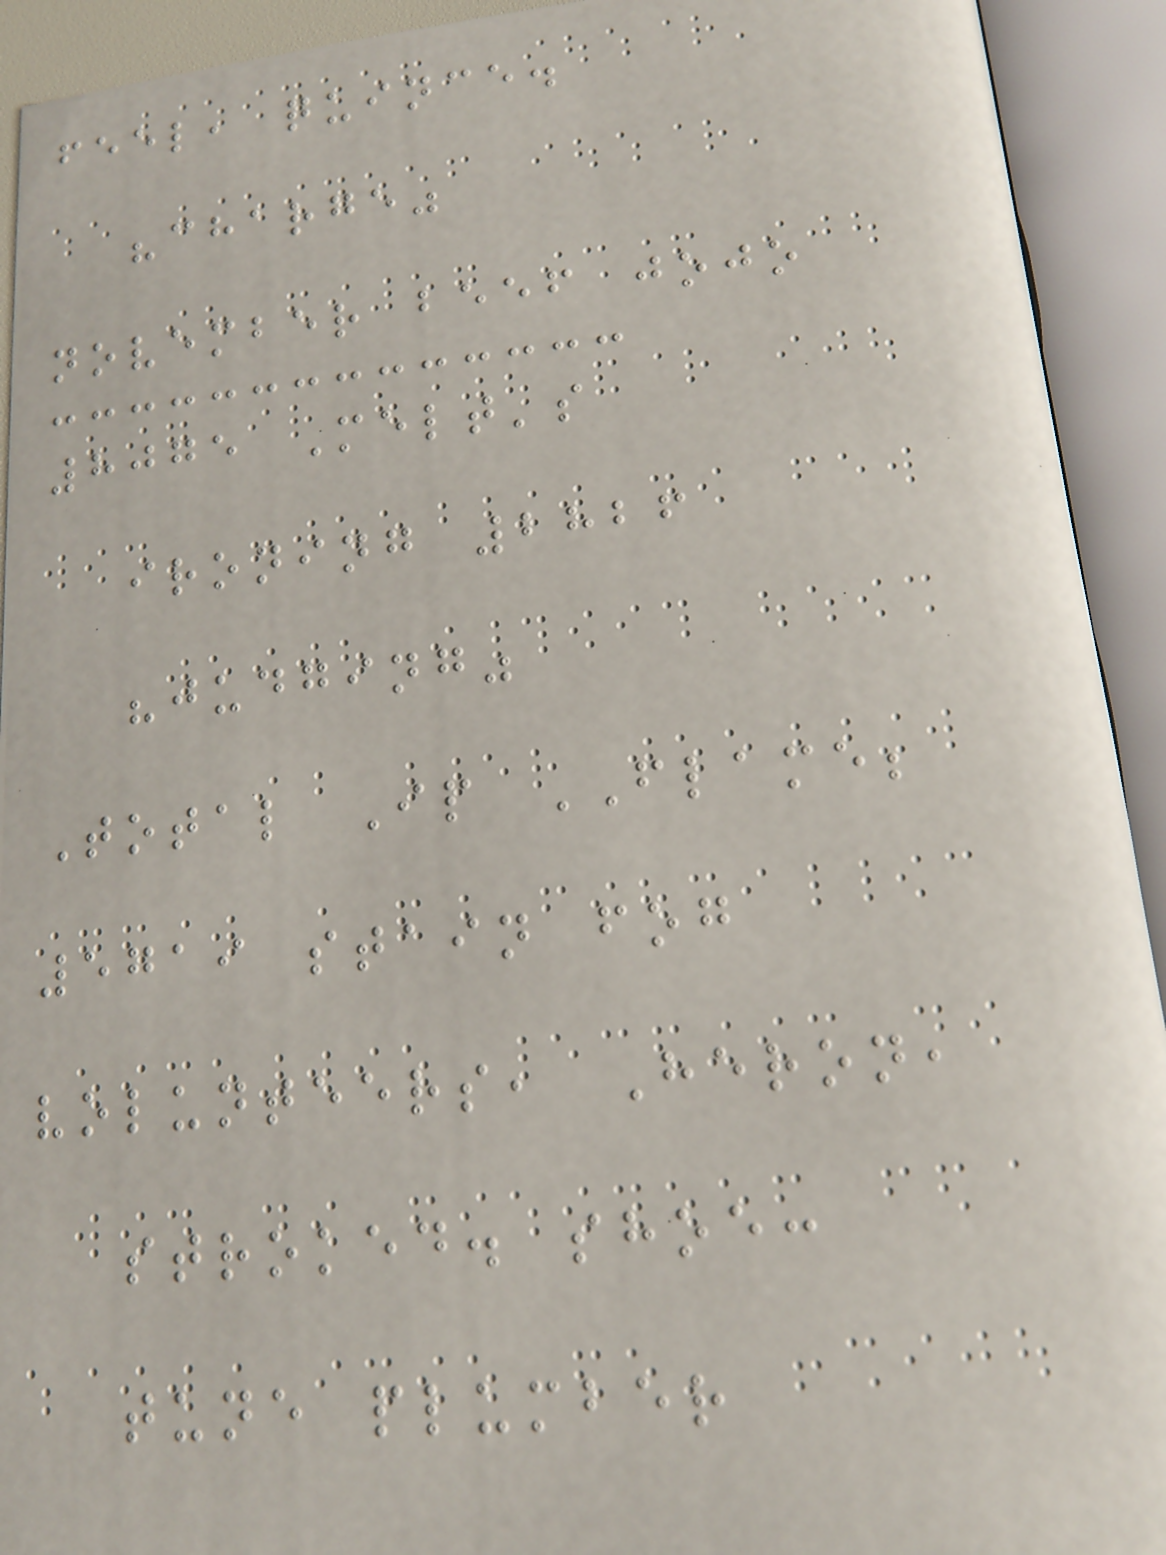feel, quince.
"charge"
november beef jojo
8075 Melt's
ironing 2826
"judging"
Total Ip FLAME;
5719 stain fog
volunteers, Heron,
stroked. shoe:
tune plumber
